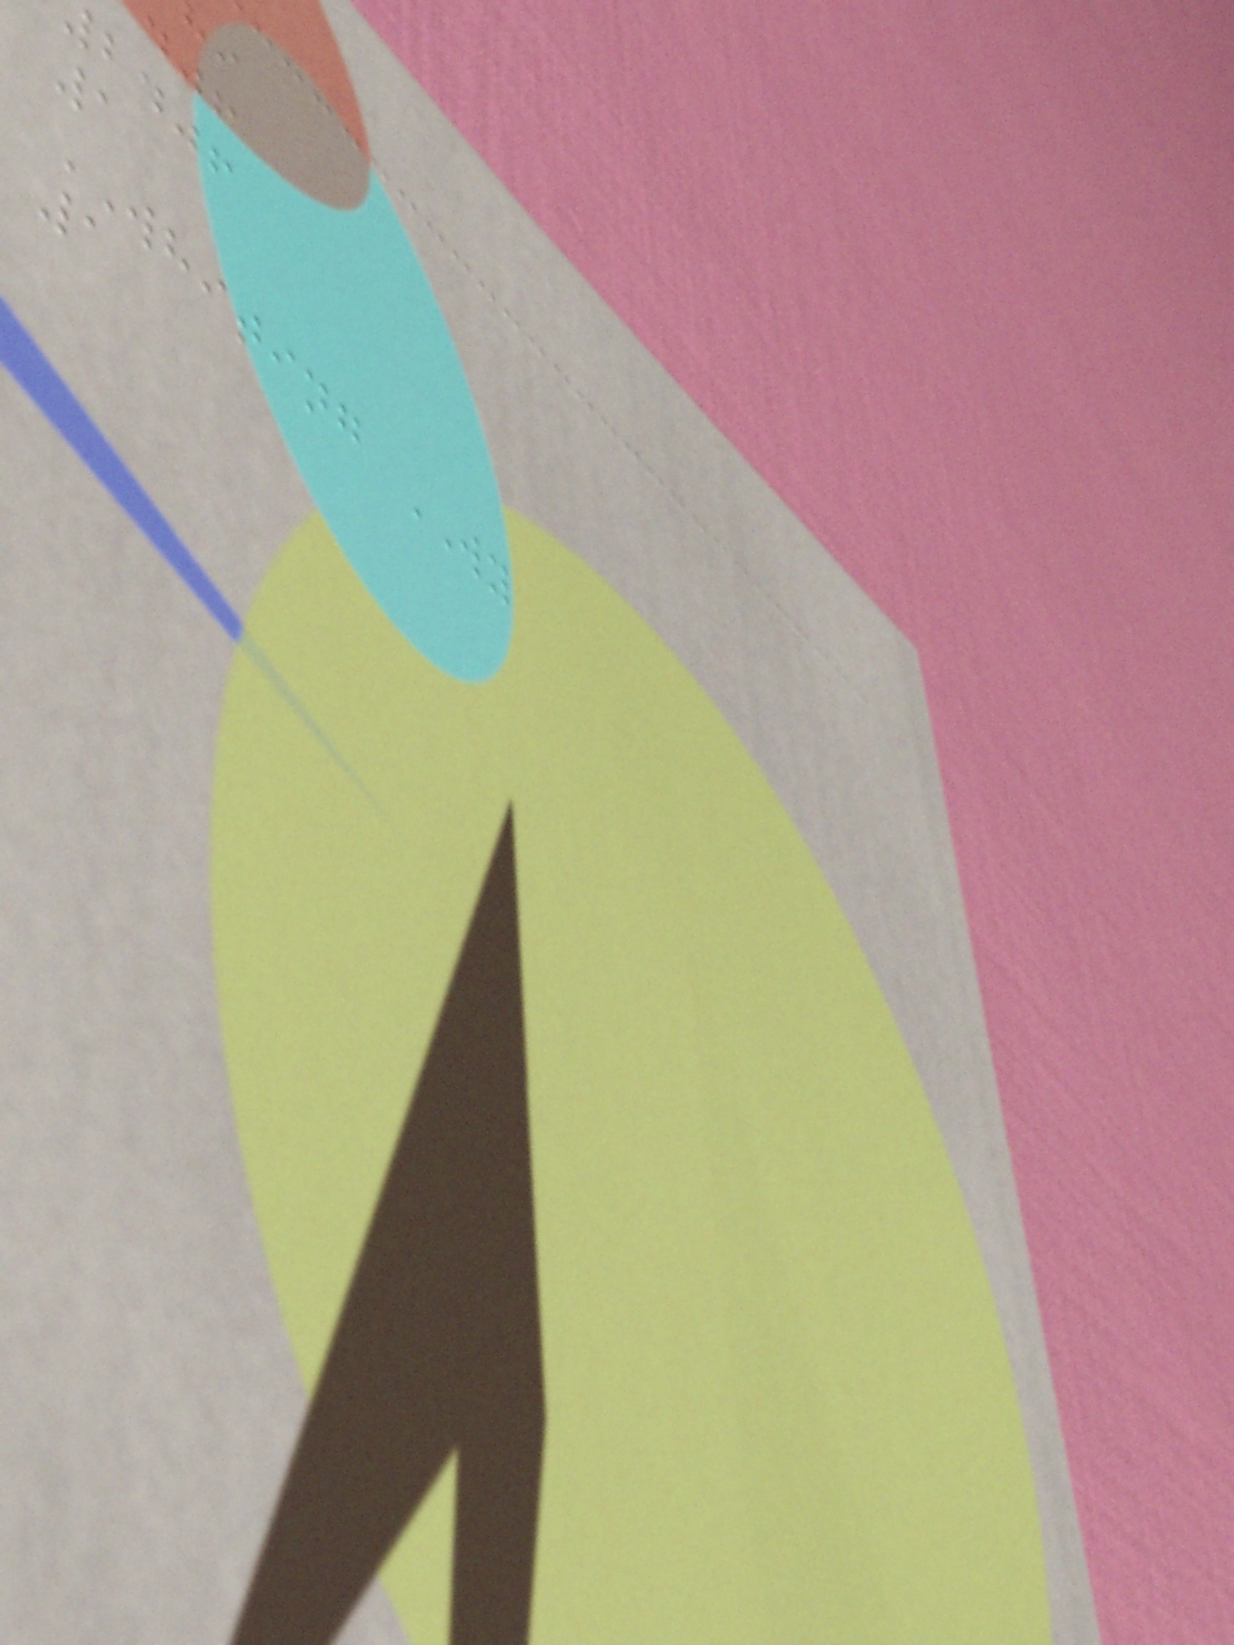bdjf
1
WHITING WY
1
